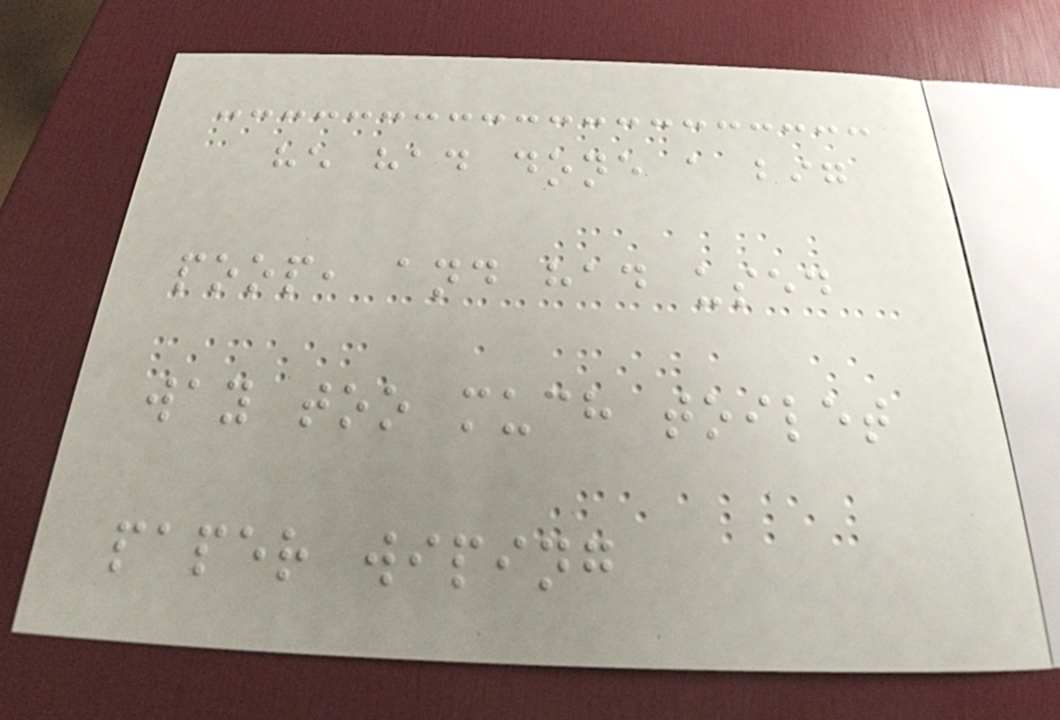he had done a big
poop, and had used
way too much toilet
paper wiping
